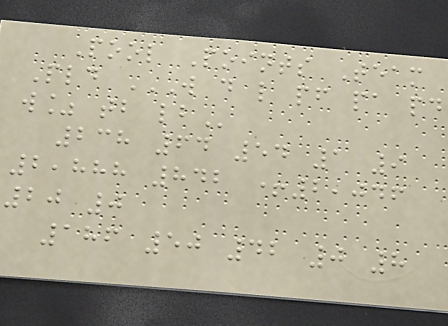Pool Points Team
Pld W D L PF PA PD
W% TB LB
238 64 54 1 9
2,888 842 +2,046
20 0
186 50 42 0 8
